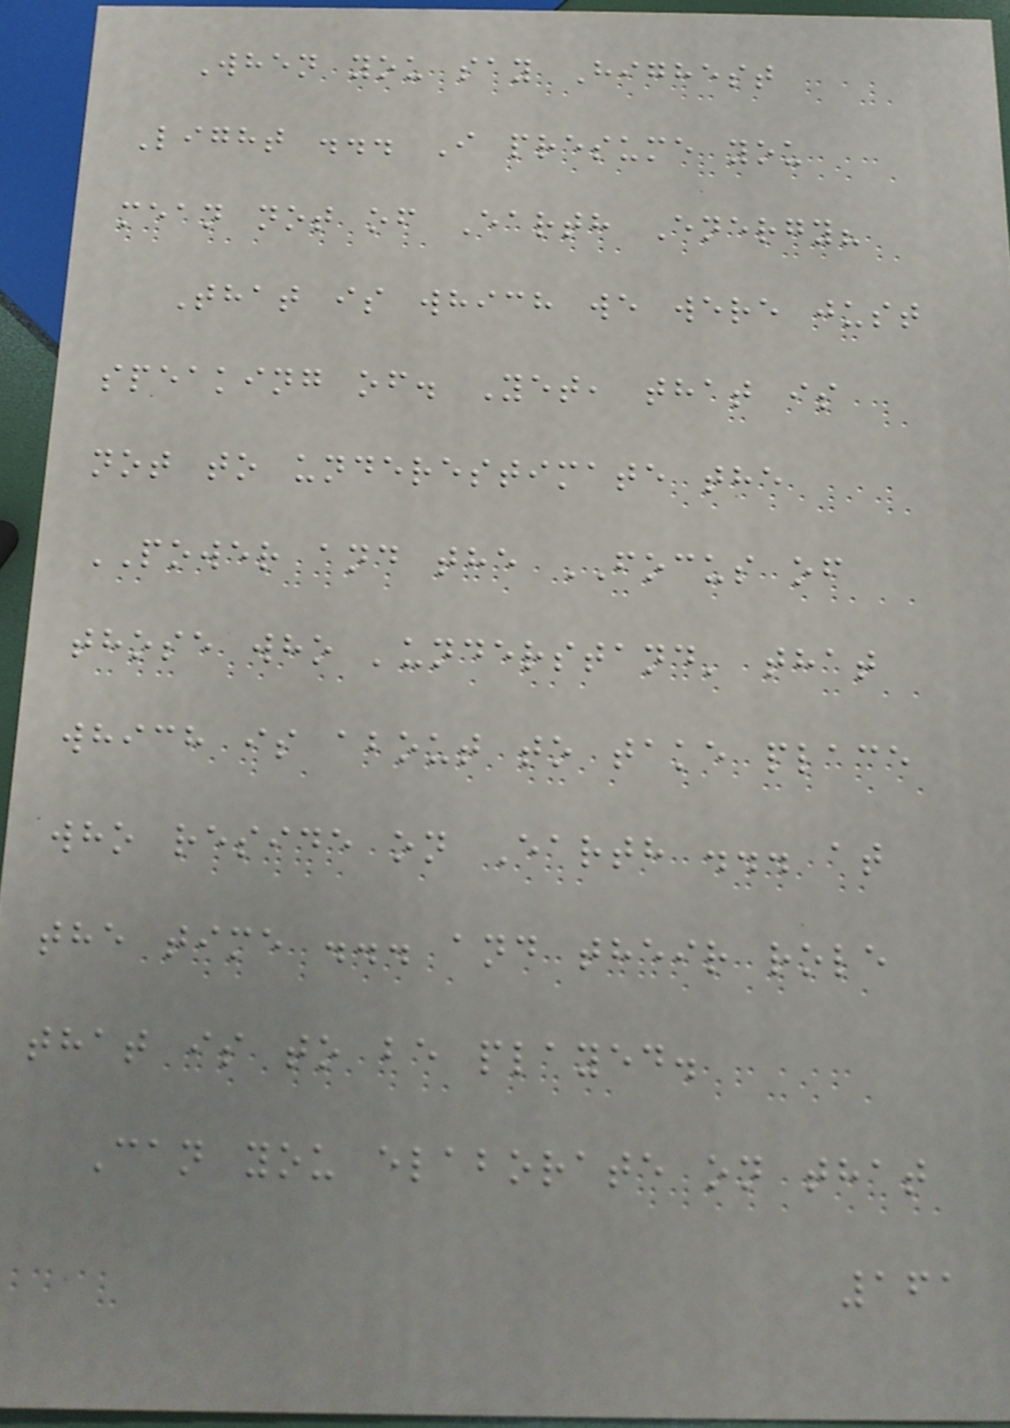When you say Highest
Light ... I presume you
mean not of Earth Energy?
That is which we were just
speaking of. Yet, that is
not to underestimate the
POWER and the FOCUS of
those who 'understand' that
which is about to take place
who reside on Earth ... at
the time ... and their role
that is to be played.
Can you elaborate on that
161
